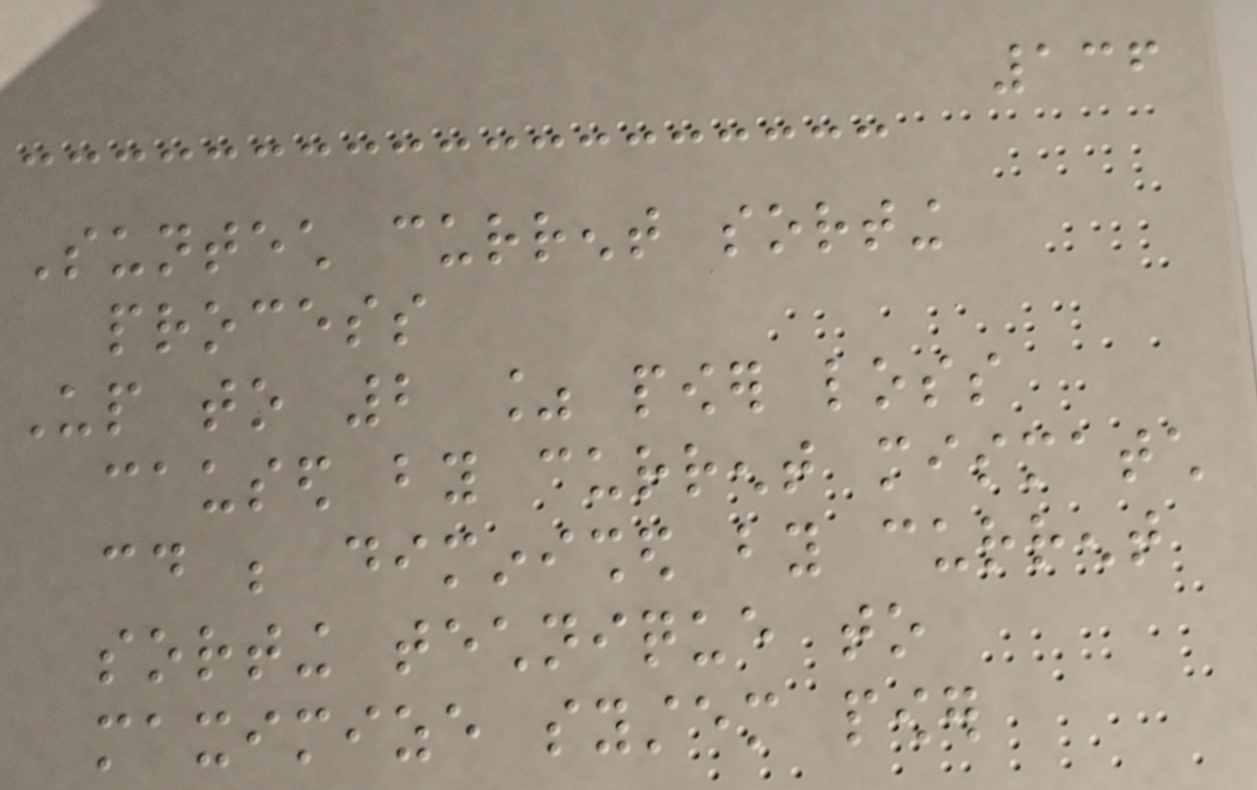136
Suntech current sorting
process
Up to 2 % power loss
caused by current mismatch
could be diminished by current
sorting technique to
maximize system power
